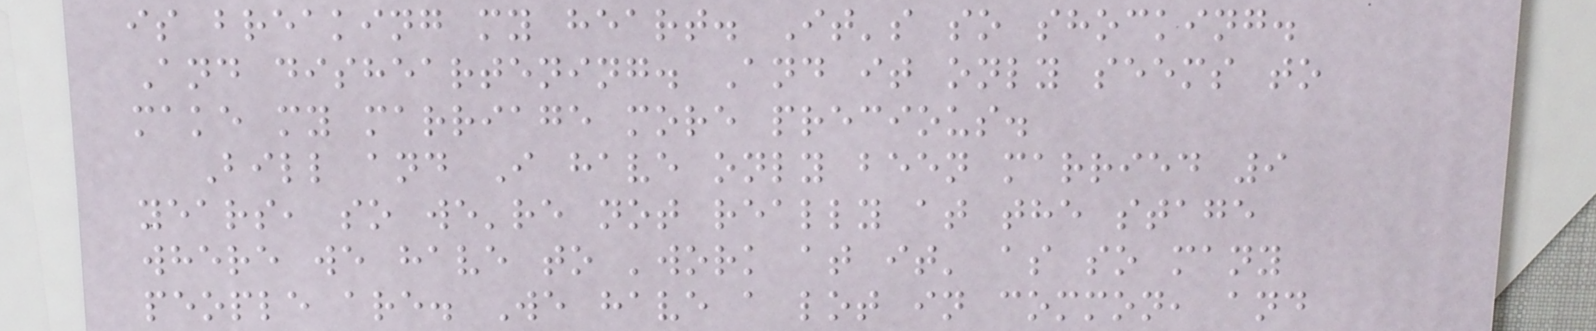is breaking my heart. It's so shocking.
And disheartening. And it only seems to
make my marriage more precious.
Bill and I have only been married 9
years, so we're not really at the stage
where we have to 'work at it' as so many
people are. We have a lot in common, and
